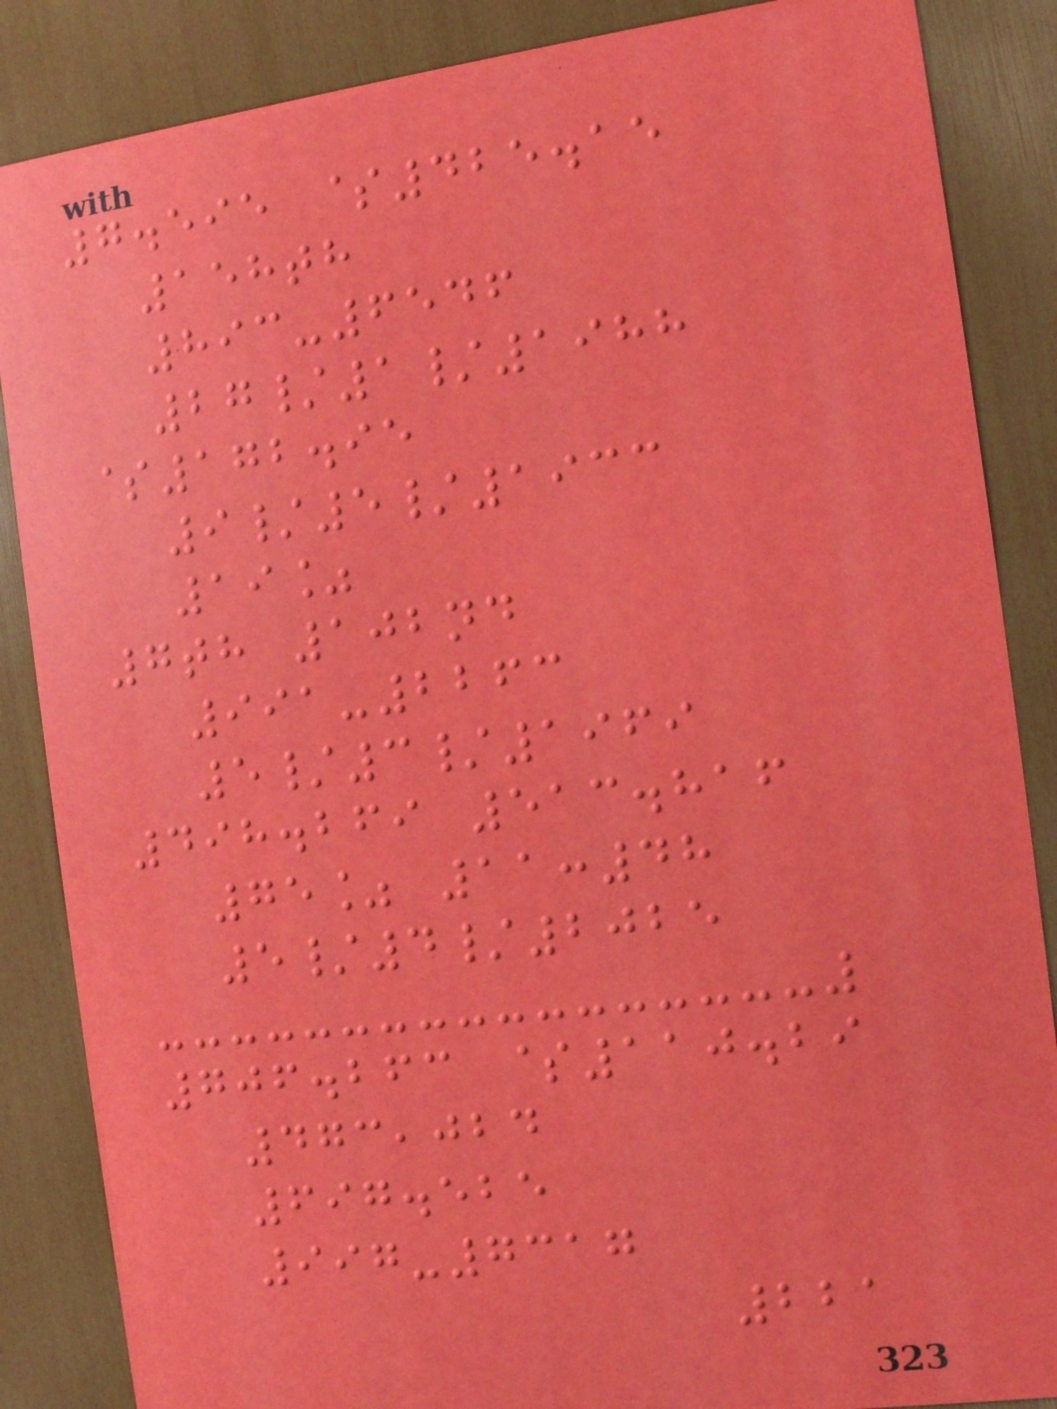7.595 $425.15
158th
893-6546
27/1/1988
$172.95
9/5/1933
19%
7th 102nd
991-2263
5/3/1969
498.269 513.816
75% 11:48
5/4/2025
706.263 $110.29
473,024
697.525
997-7317
221
